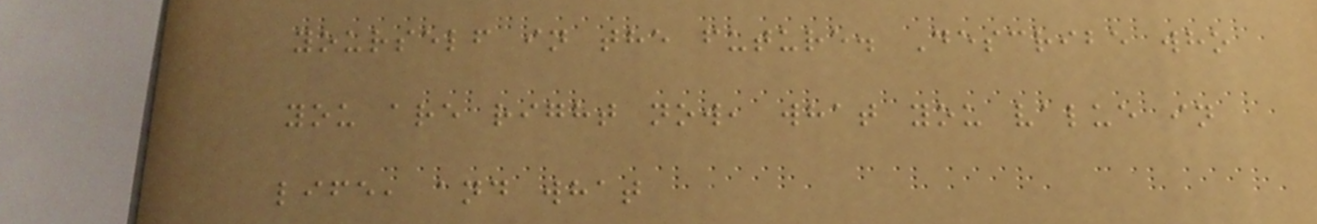yourself in the future. Describe who
you are right now, what you value in
life, and what
